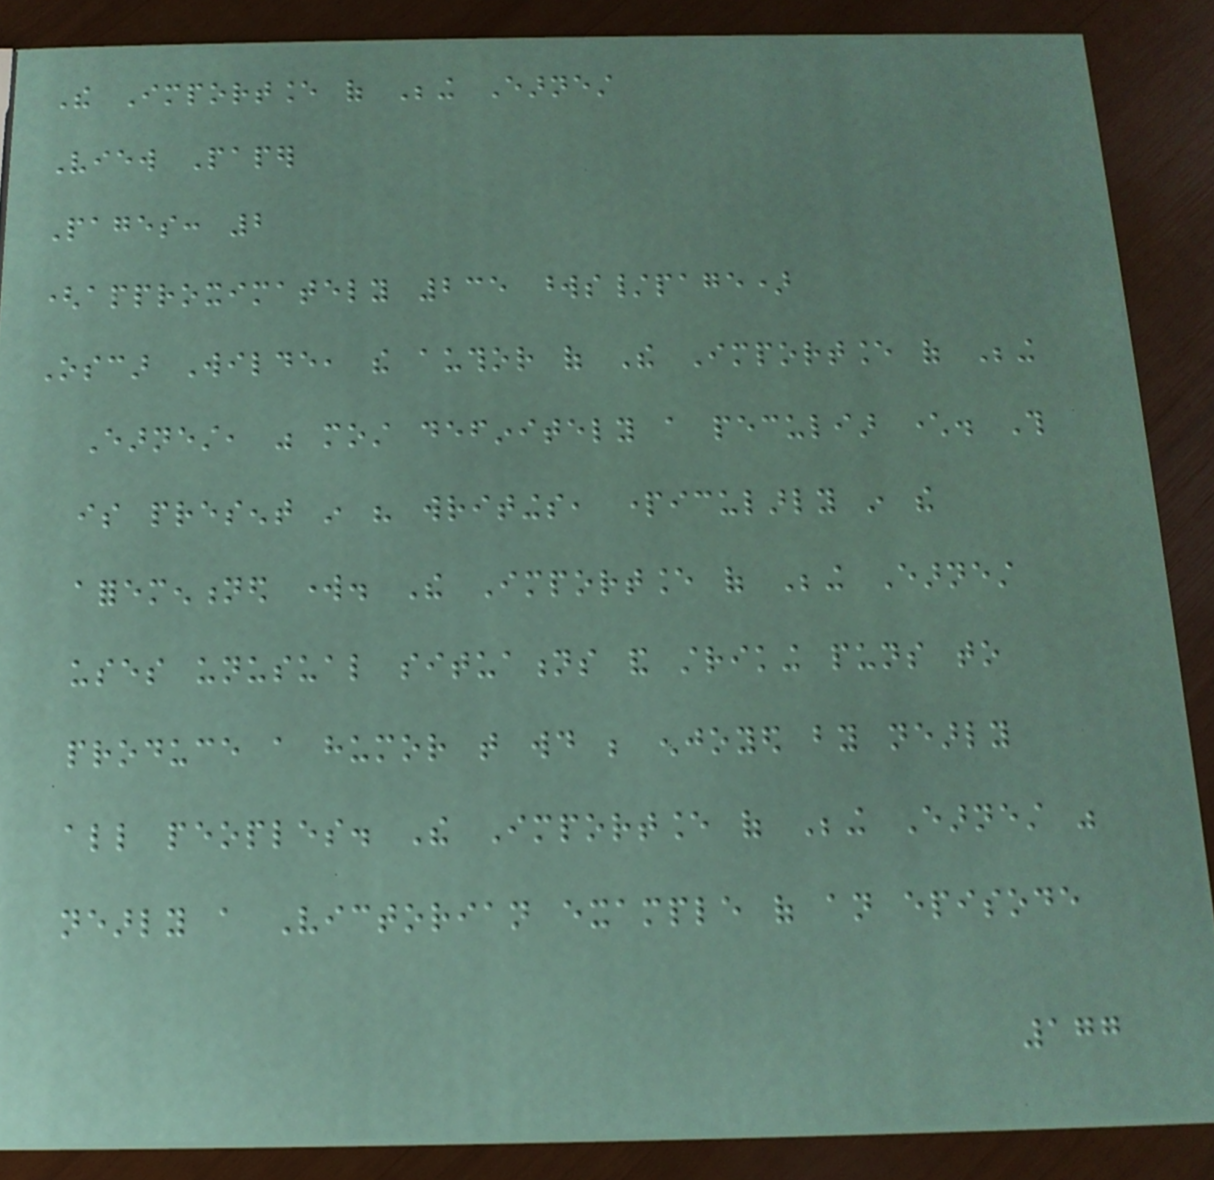The Importance of Being Earnest
View Paper
Pages: 2
(approximately 235 words/page)
Oscar Wilde, the author of The Importance of Being
Earnest, was most definitely a peculiar character. This
is present in his writings, particularly in the
aforementioned work. The Importance of Being Earnest
uses unusual situations and striking puns to
produce a humor that would be enjoyed by nearly
all peoples. The Importance of Being Earnest was
nearly a Victorian example of an episode
177
